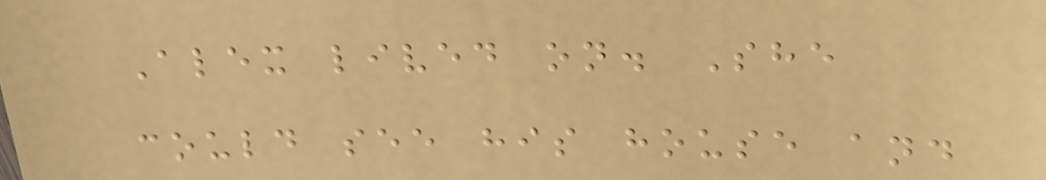Alex lived on. She
could see his house and
